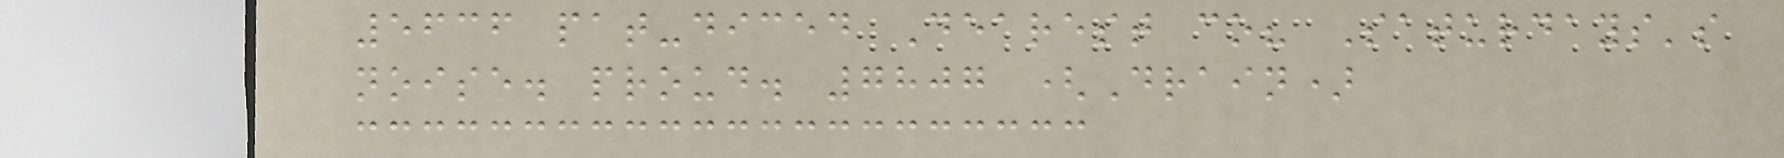5636 pat-diced Dearest co? Saturdays's
noise. proud. 7807 (Drain)
